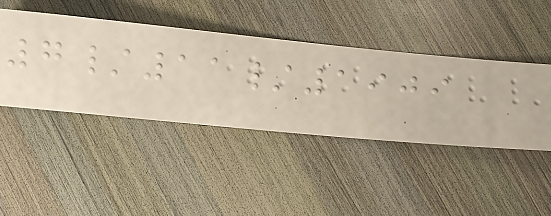7/11/1909
